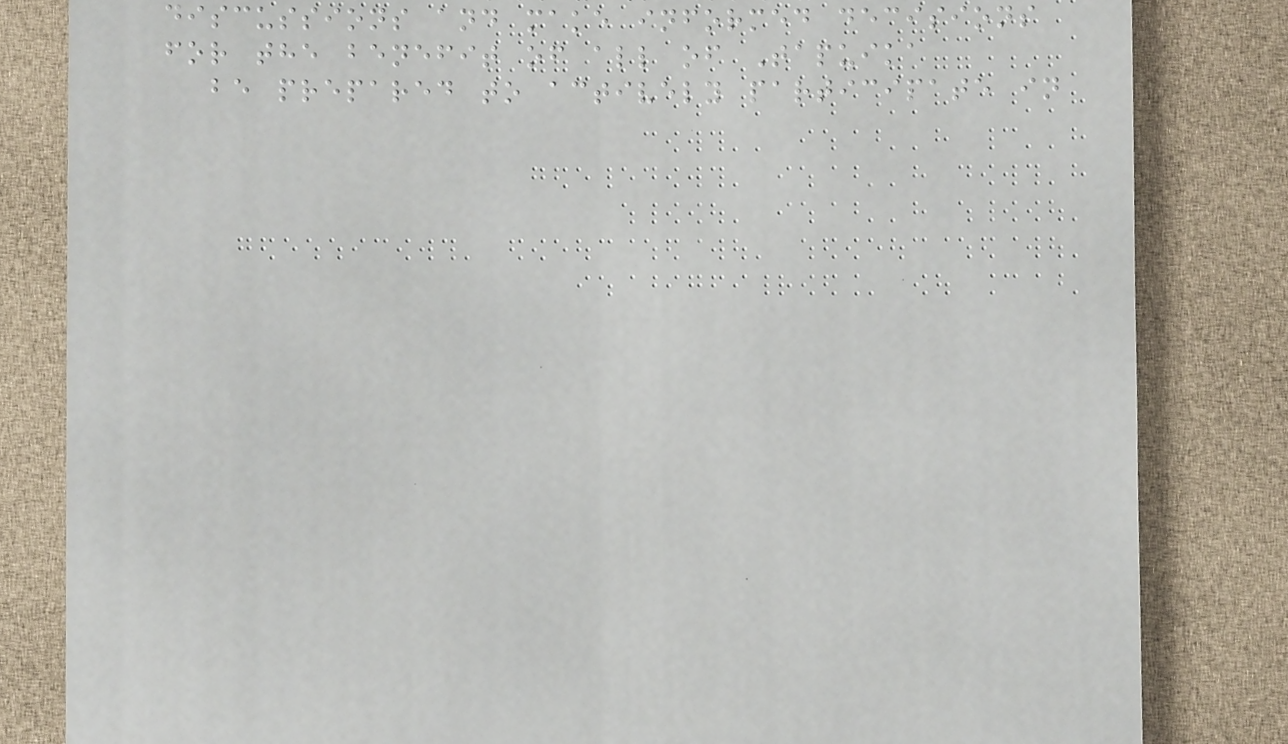discussions and make informed decisions
for the benefit of all of Tapuika
be prepared to actively participate in
